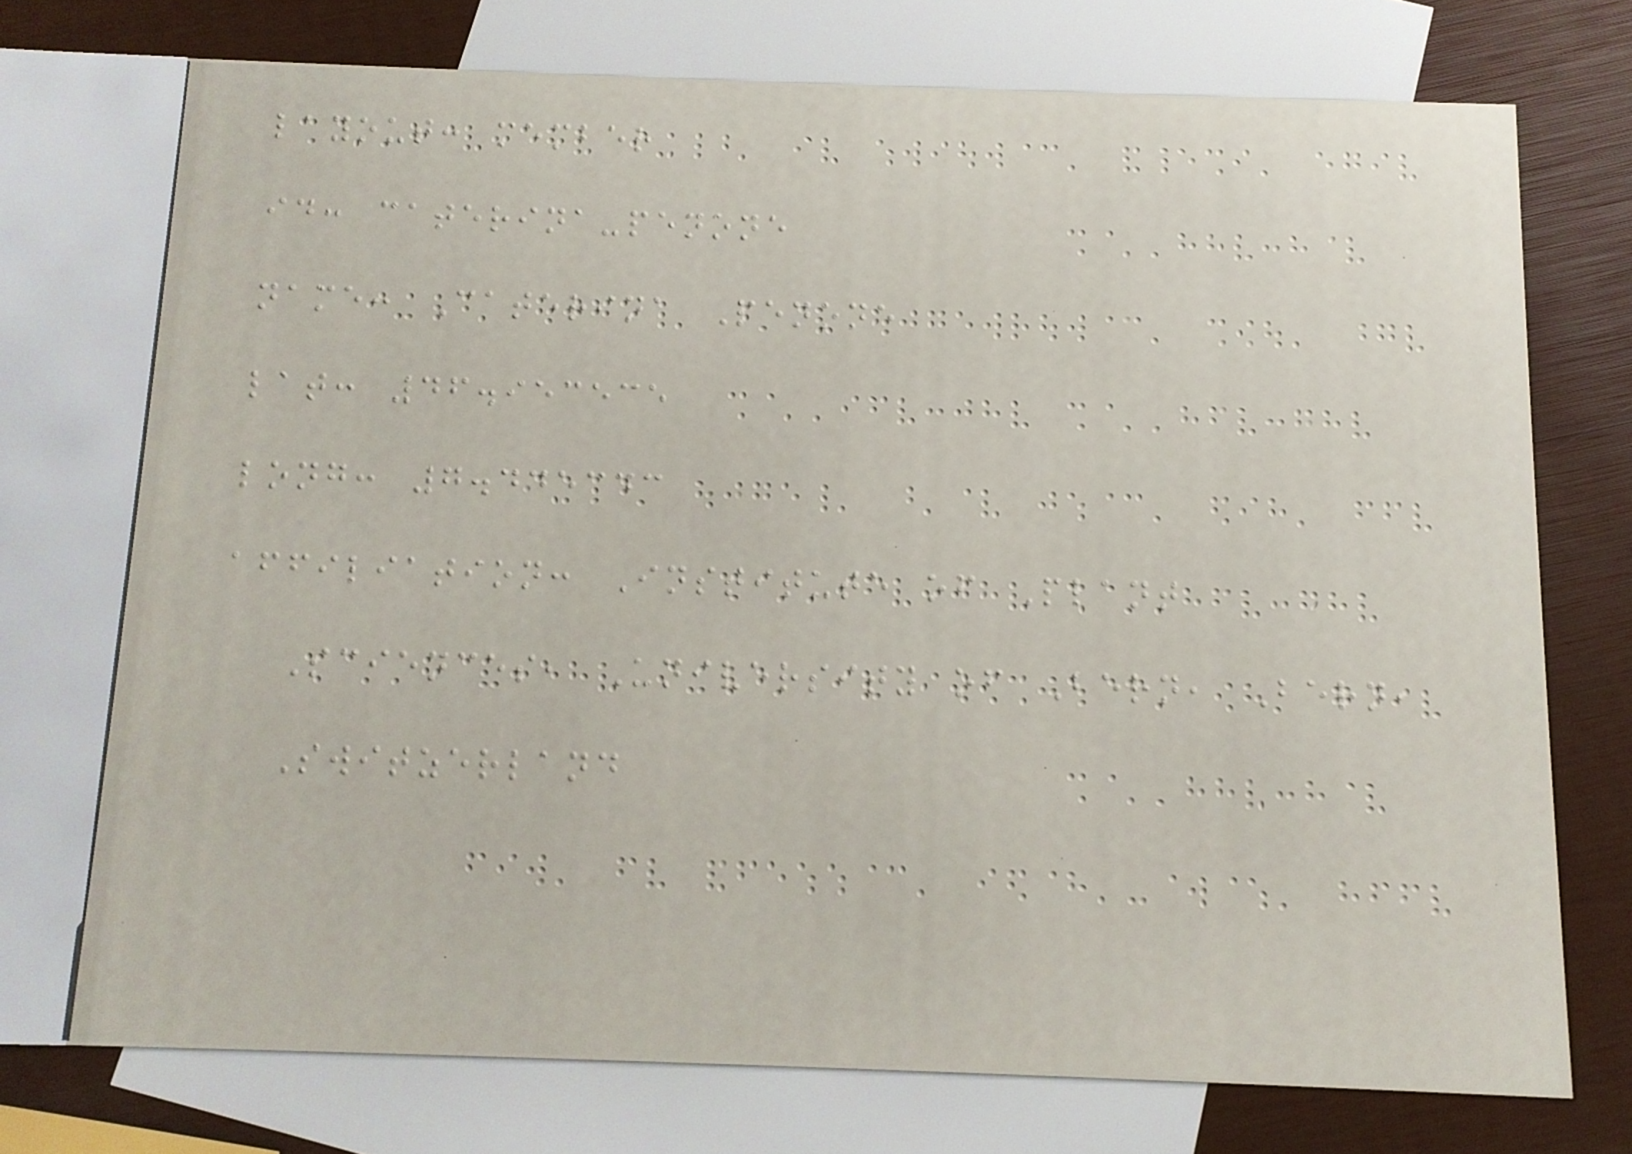layout: member
id: caterina-penone
name: Caterina Penone
lat: 46.953535
long: 7.445343
affiliation: Institute of Plant
Sciences, University of Bern, Bern,
Switzerland
